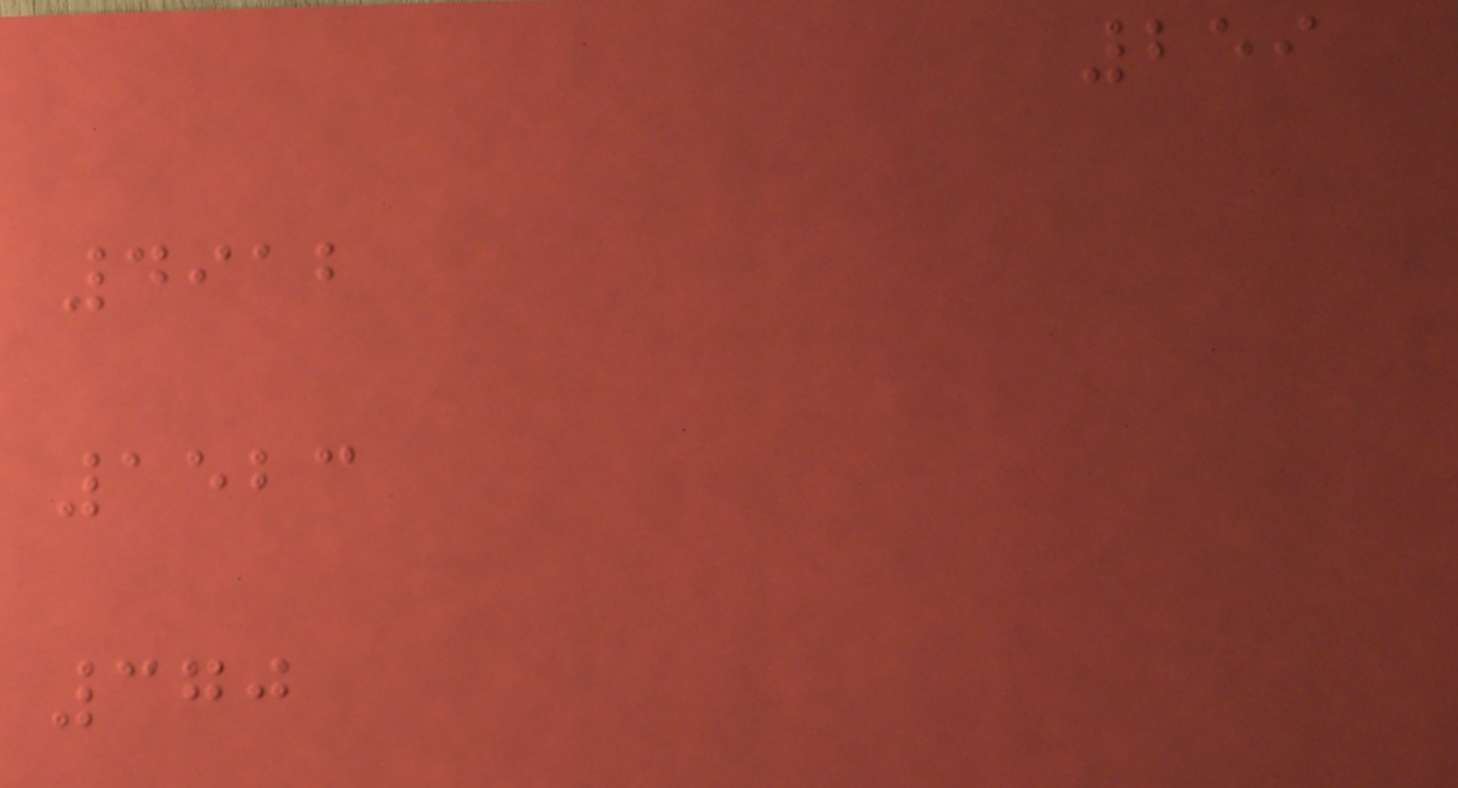259
4912
1523
370
